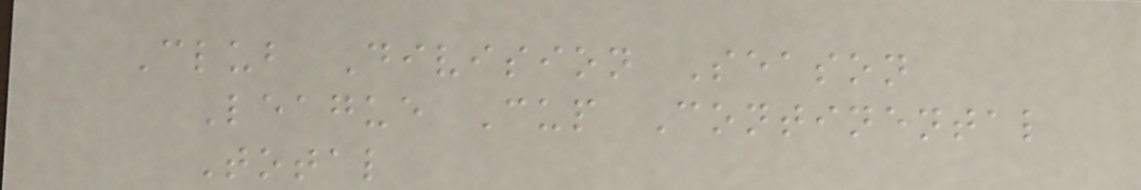Club Division Season
League Cup Continental
Total
